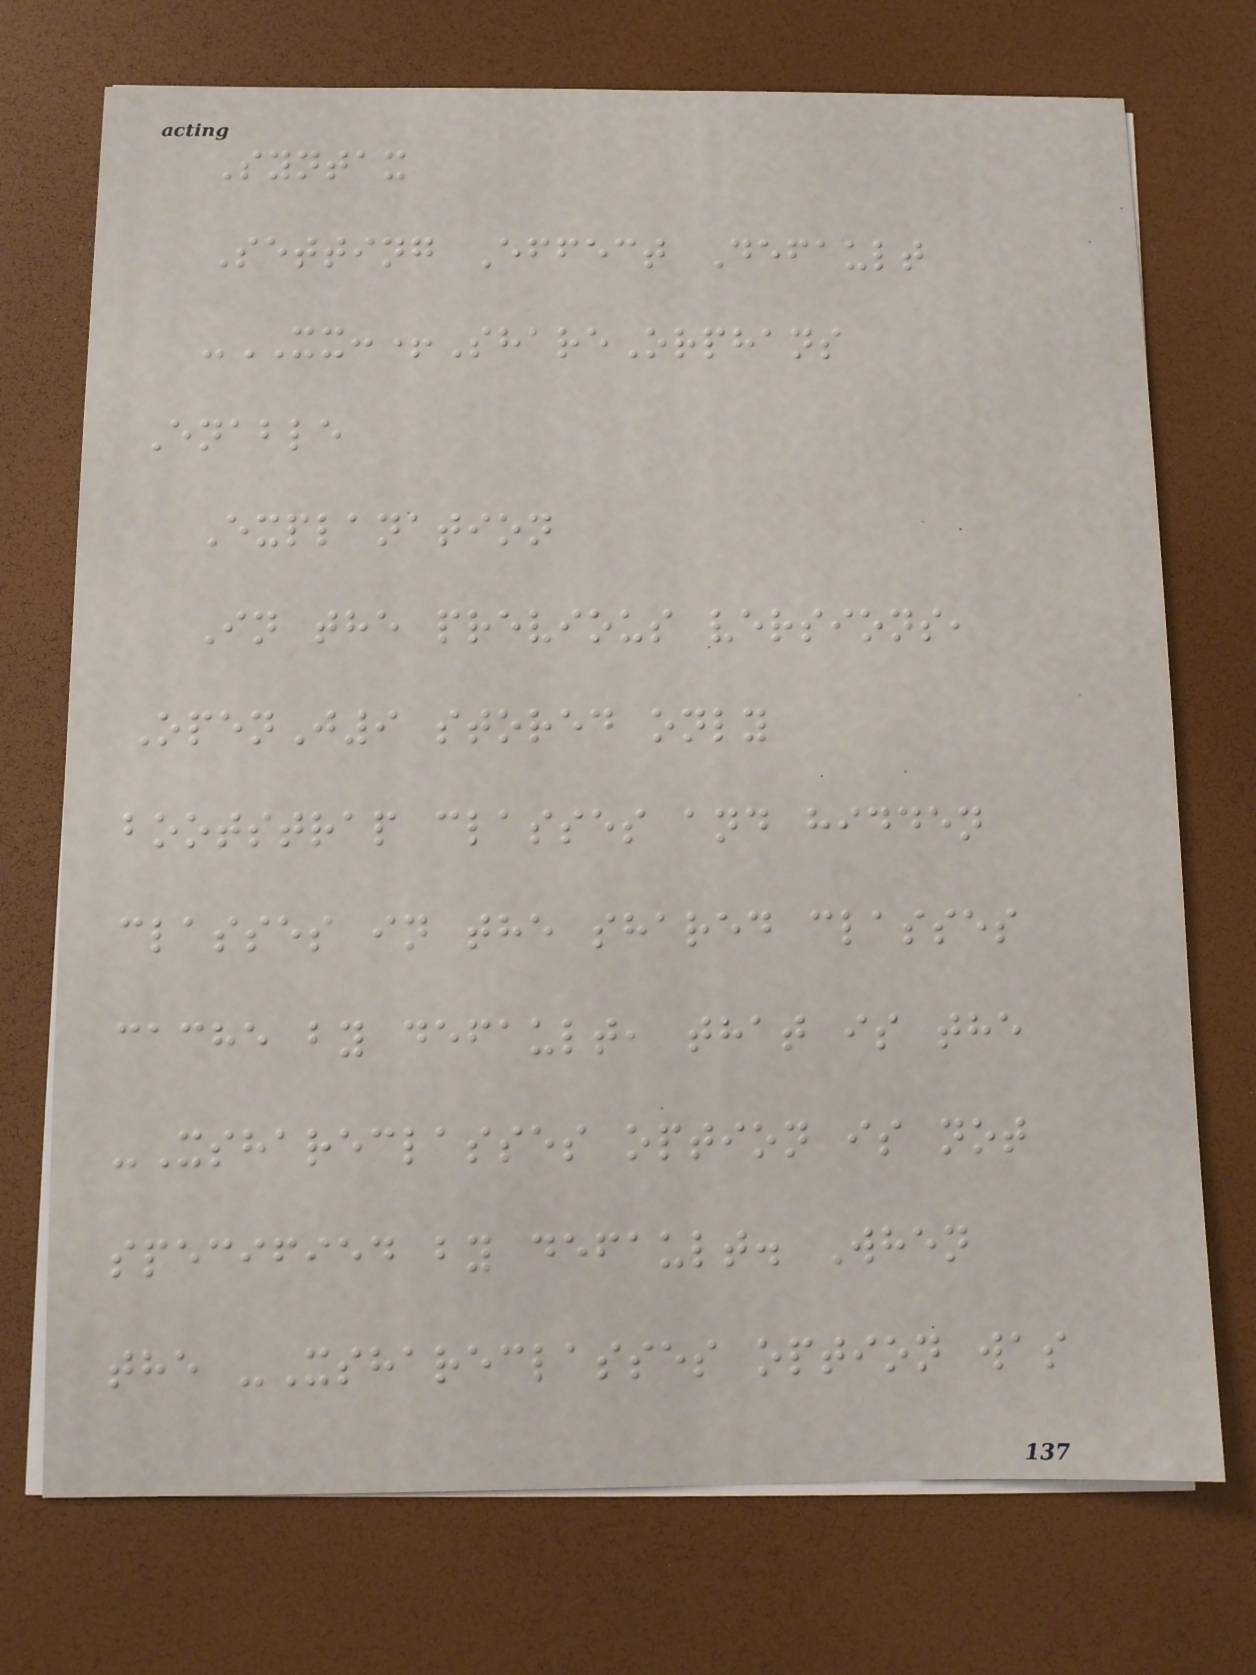Syntax
Setting Effect Default
-XX:+ShareOrphans
Enable
Explanation
In the previous versions,
OpenJ9 stored only
bootstrap classes and hidden
classes in the shared classes
cache by default, that is the
-Xshareclasses option is not
specified by default. When
the -Xshareclasses option was
